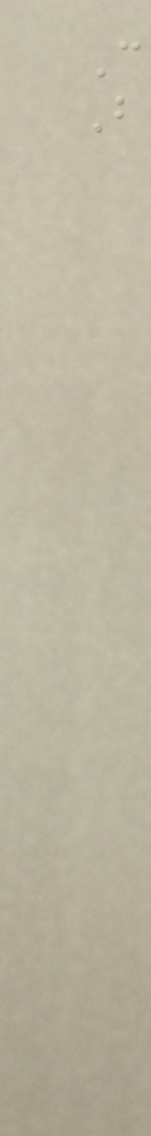C
B
